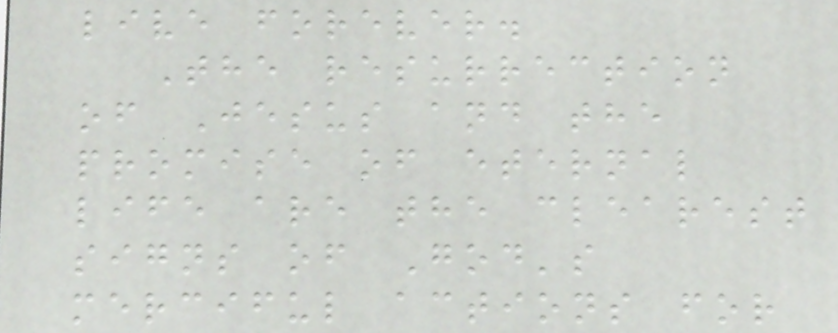live forever.
The resurrection
of Jesus and the
promise of eternal
life are the clearest
signs of God's
merciful actions for
